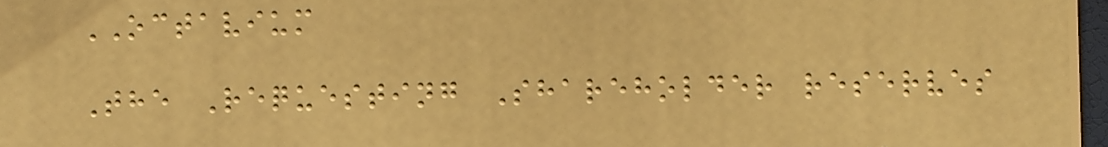OCTAVIUM
The Requesting Shareholder reserves
